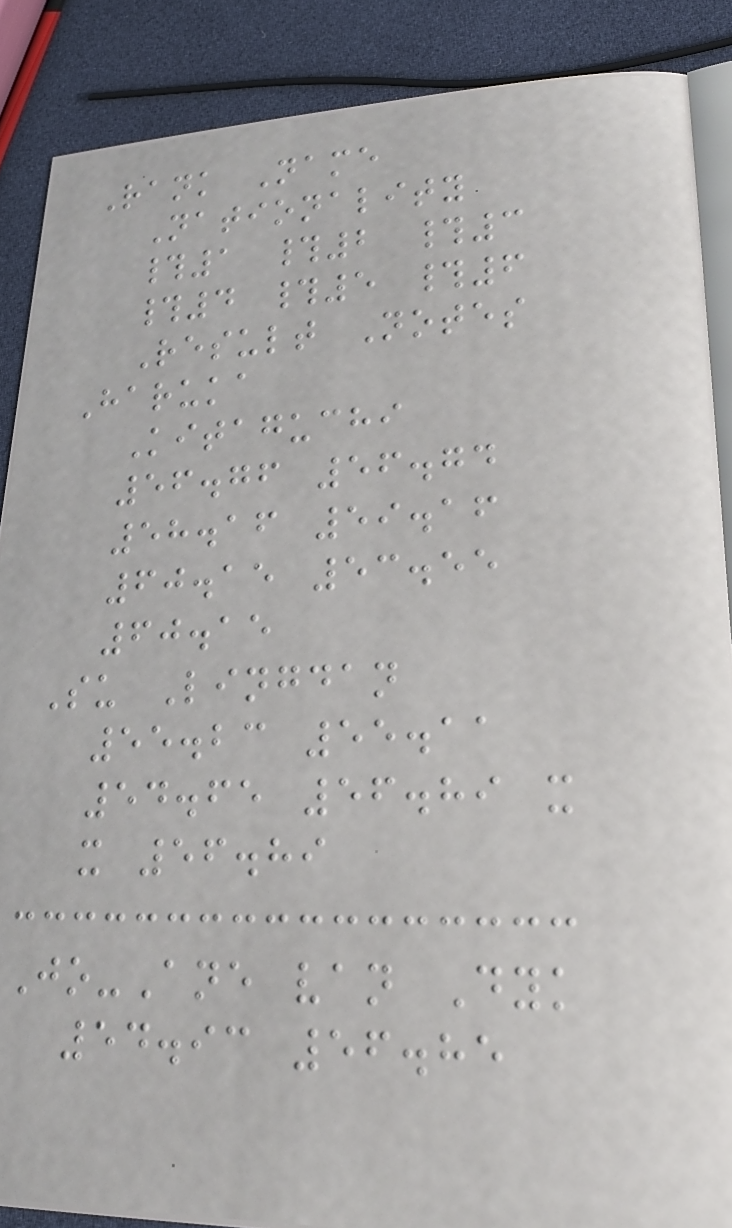Rank Name
Nationality
#1 #2 #3
#4 #5 #6
Result Notes
Haruka
Kitaguchi
56.76 56.74
58.16 59.16
60.15 53.55
60.15
Su Lingdan
55.23 55.11
54.65 56.89 x
x 56.89
Jo-Ane van Dyk
54.93 56.85
